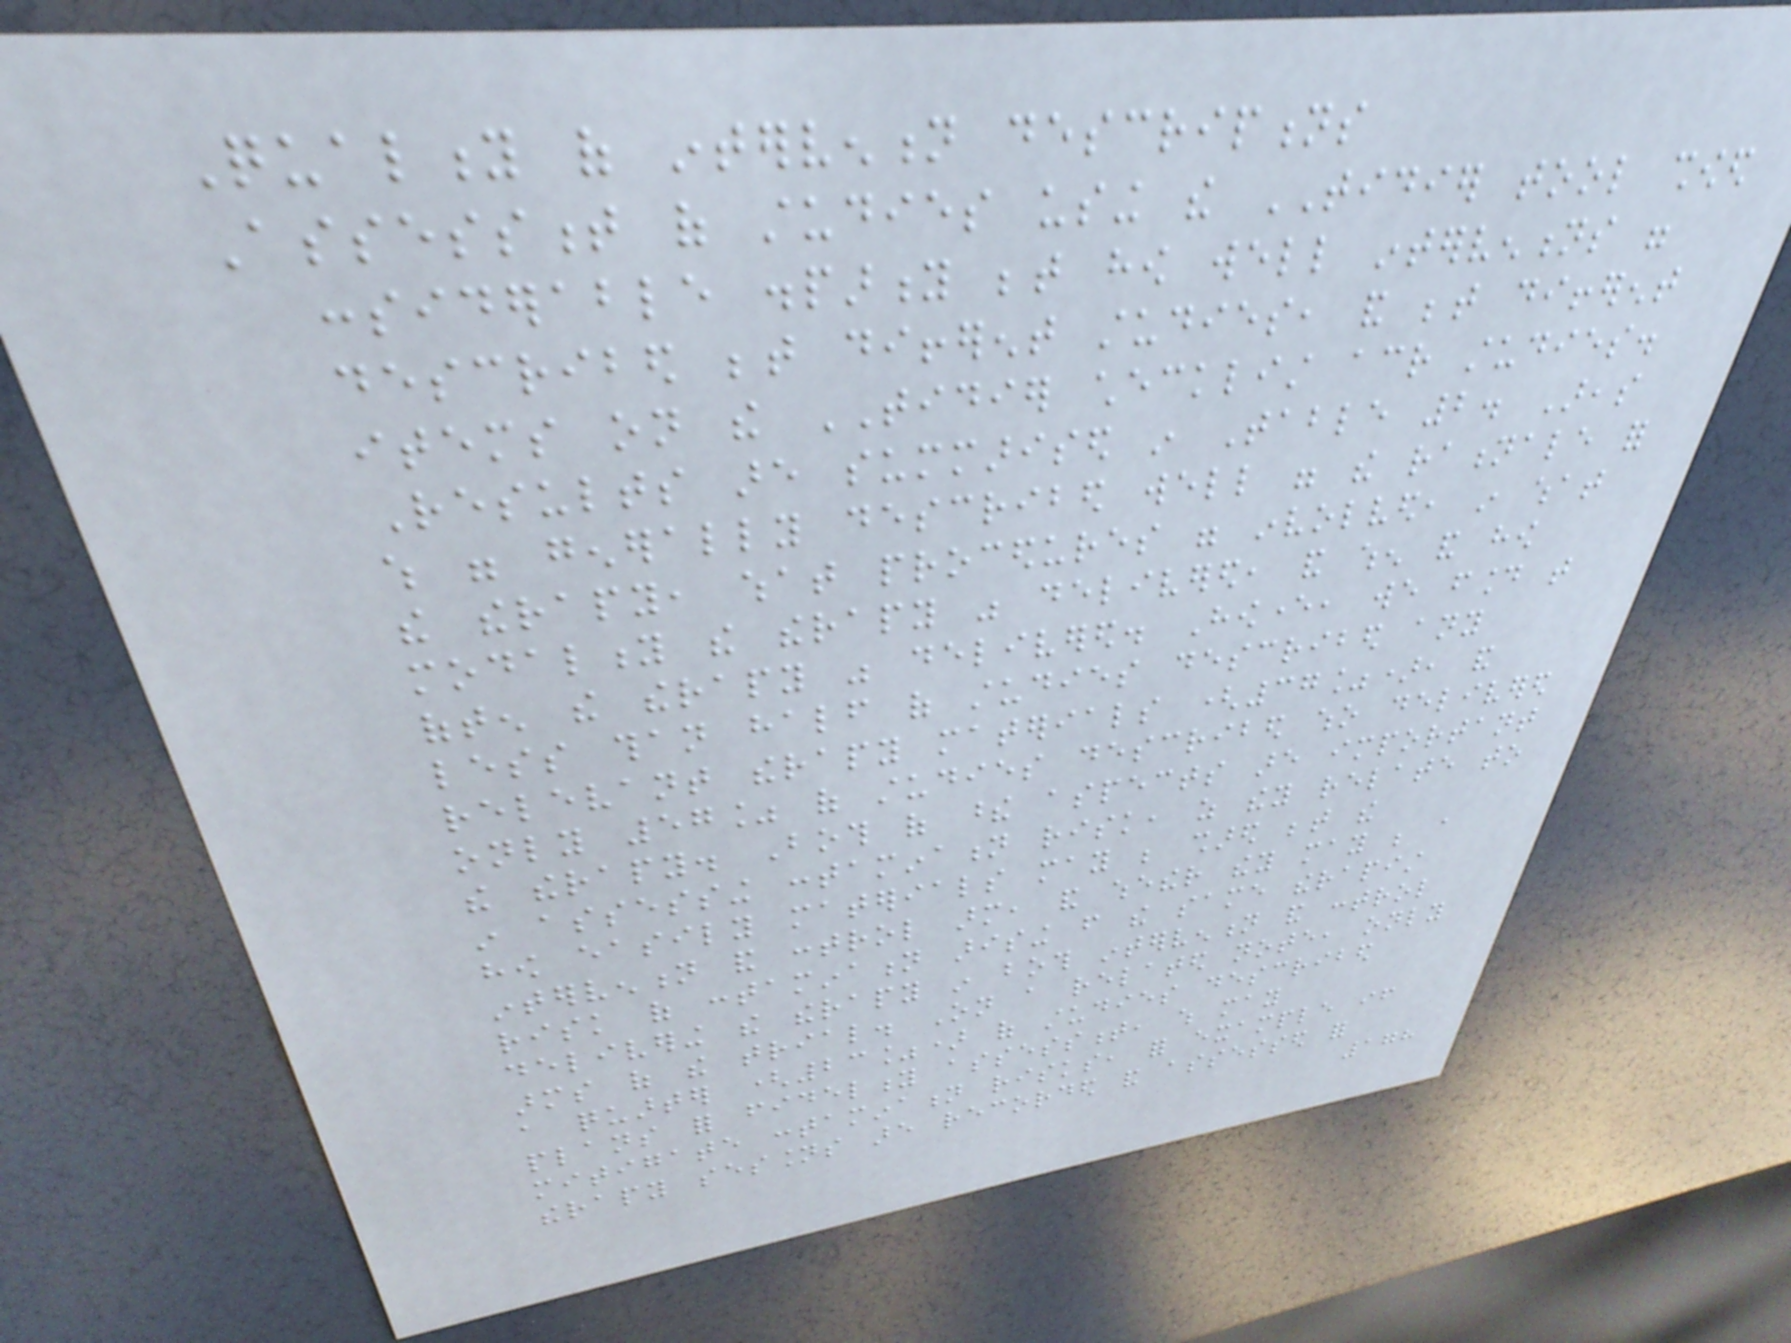Quality of intervention descriptions
Assessment of studies using the TIDIER tool showed
considerable disparity between how well interventions were
described between different studies, and between different
items on the TIDIER checklist across studies.
Results are summarised in Table 2. Areas
which were generally described well were the rationale for
the therapy, what procedures were involved, in what
modality the therapy was delivered, and when and how
often the therapy was delivered. However, we found that
less than half of studies described any
relevant therapy materials (37%), and
only 57% of studies described who delivered
the therapy. Both of these aspects are important
in assessing contamination risk, as they relate to
how easily materials may be shared between the
intervention and control arm, and whether they may be a
risk of contamination arising from the same therapist
delivering the therapy in both intervention and control
arms of the trial. On a related note, only
a quarter (23%) of studies described
plans for fidelity assessment, which may
mitigate contamination risks, for example if
therapy sessions are recorded and assessed for
178
